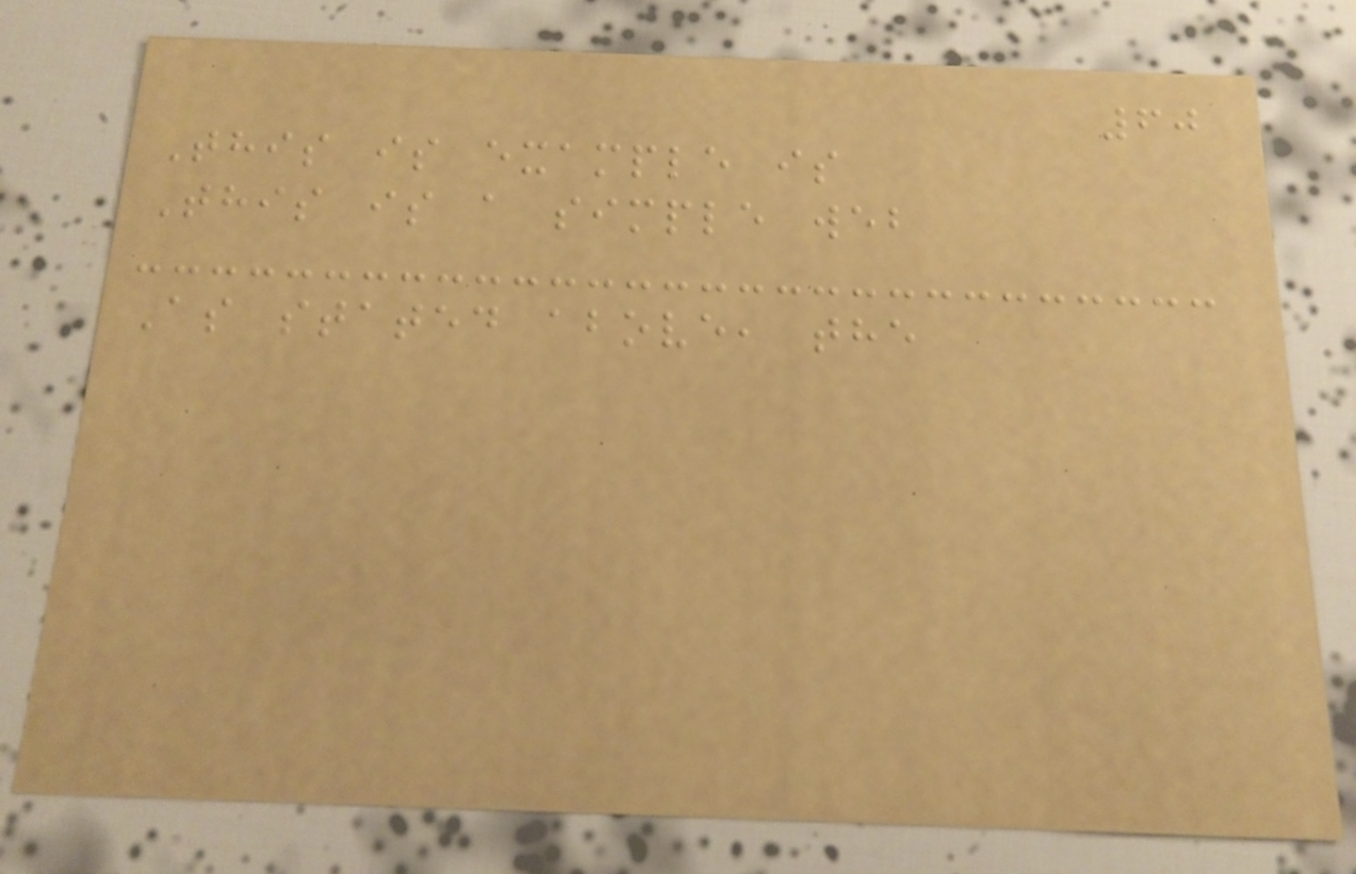60
This is example is
This is a simple web
As stated above, the
